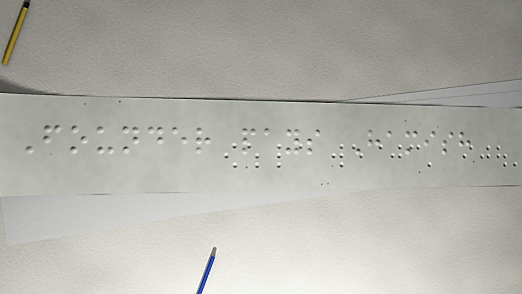Founder pays Hamish
